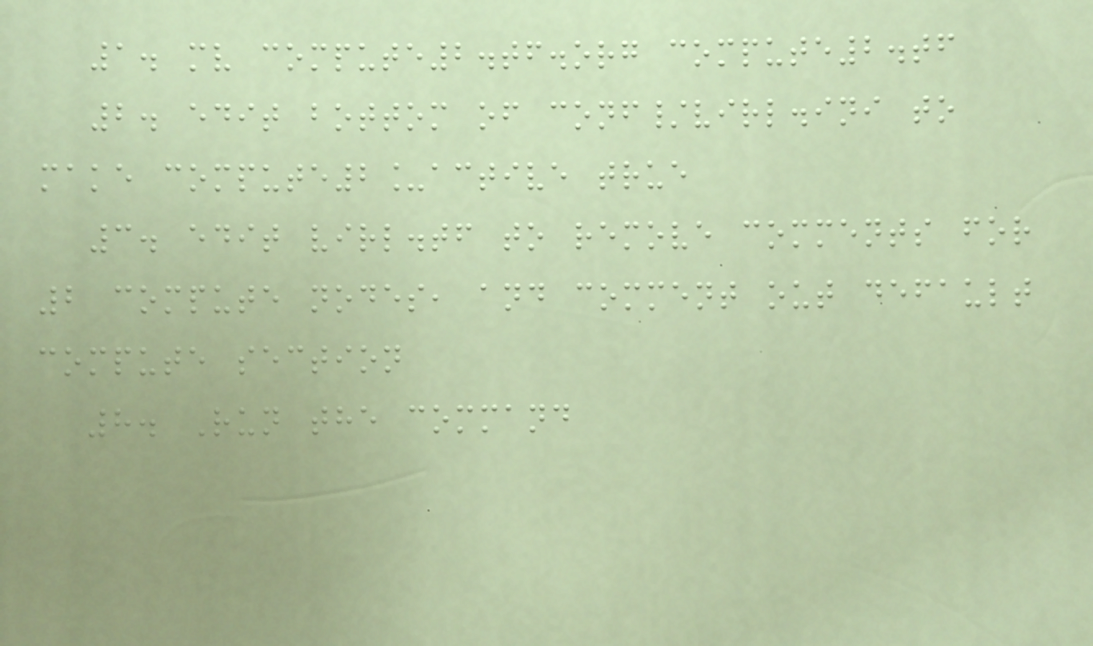1. mv compute2.tf.org compute2.tf
2. edit bottom of conf/virl.ini to
make compute2_active true
3. edit virl.tf to remove comments for
2 compute nodes, and comment out default
compute section
8. Run the command
